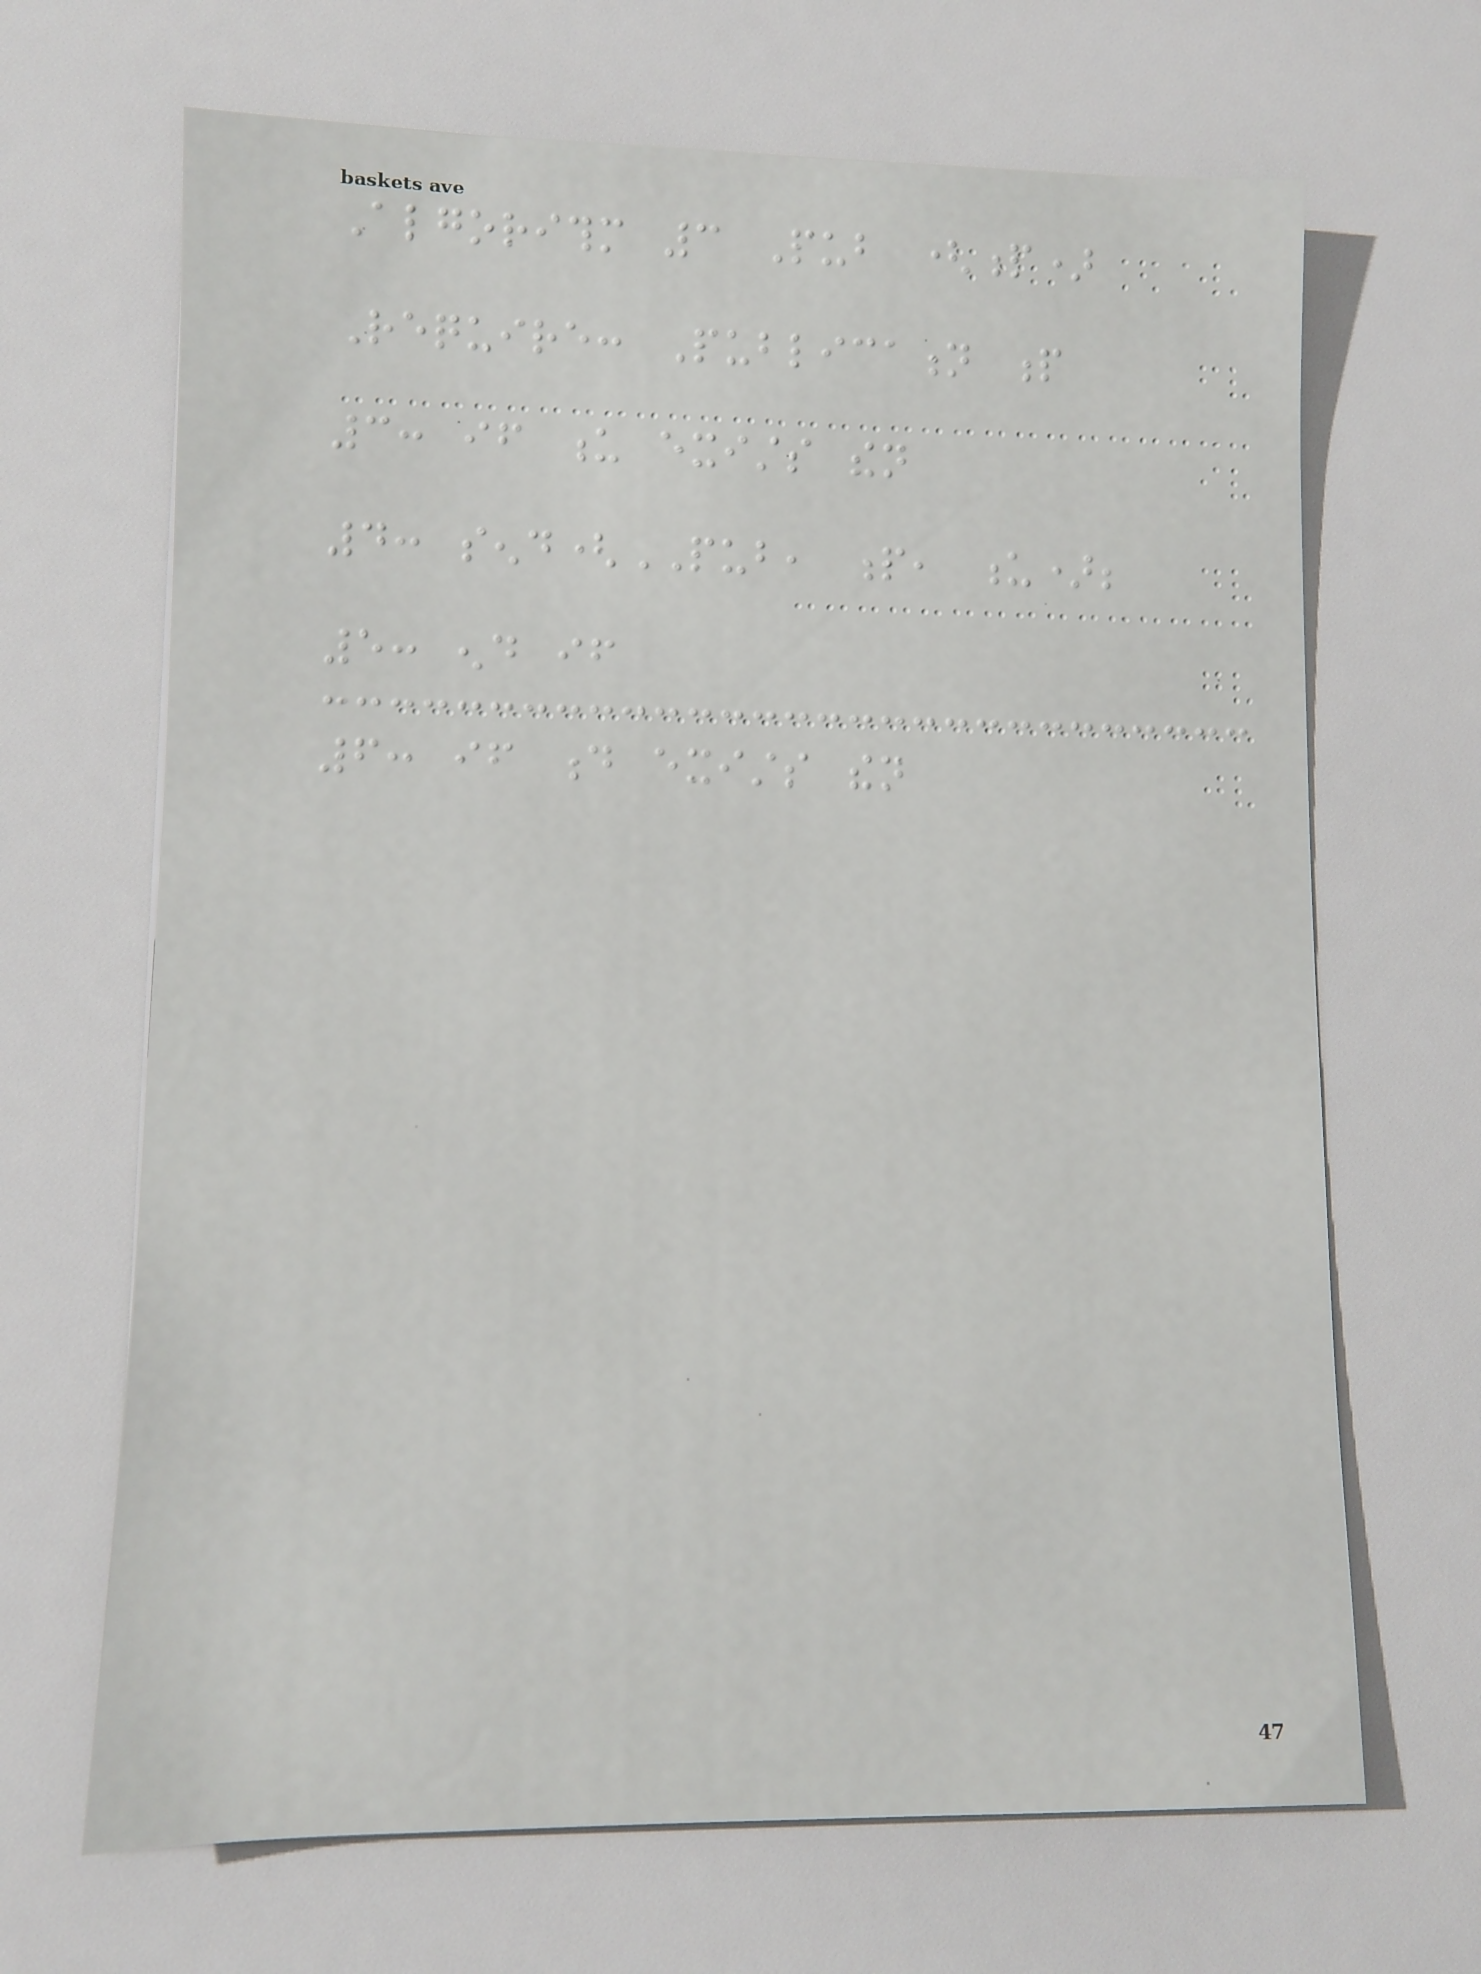Algorithm 3 Pub (p)
Require: Publication p
3: if u exists then
4: send(PUB, p, u);
5: end if
6: if d exists then
